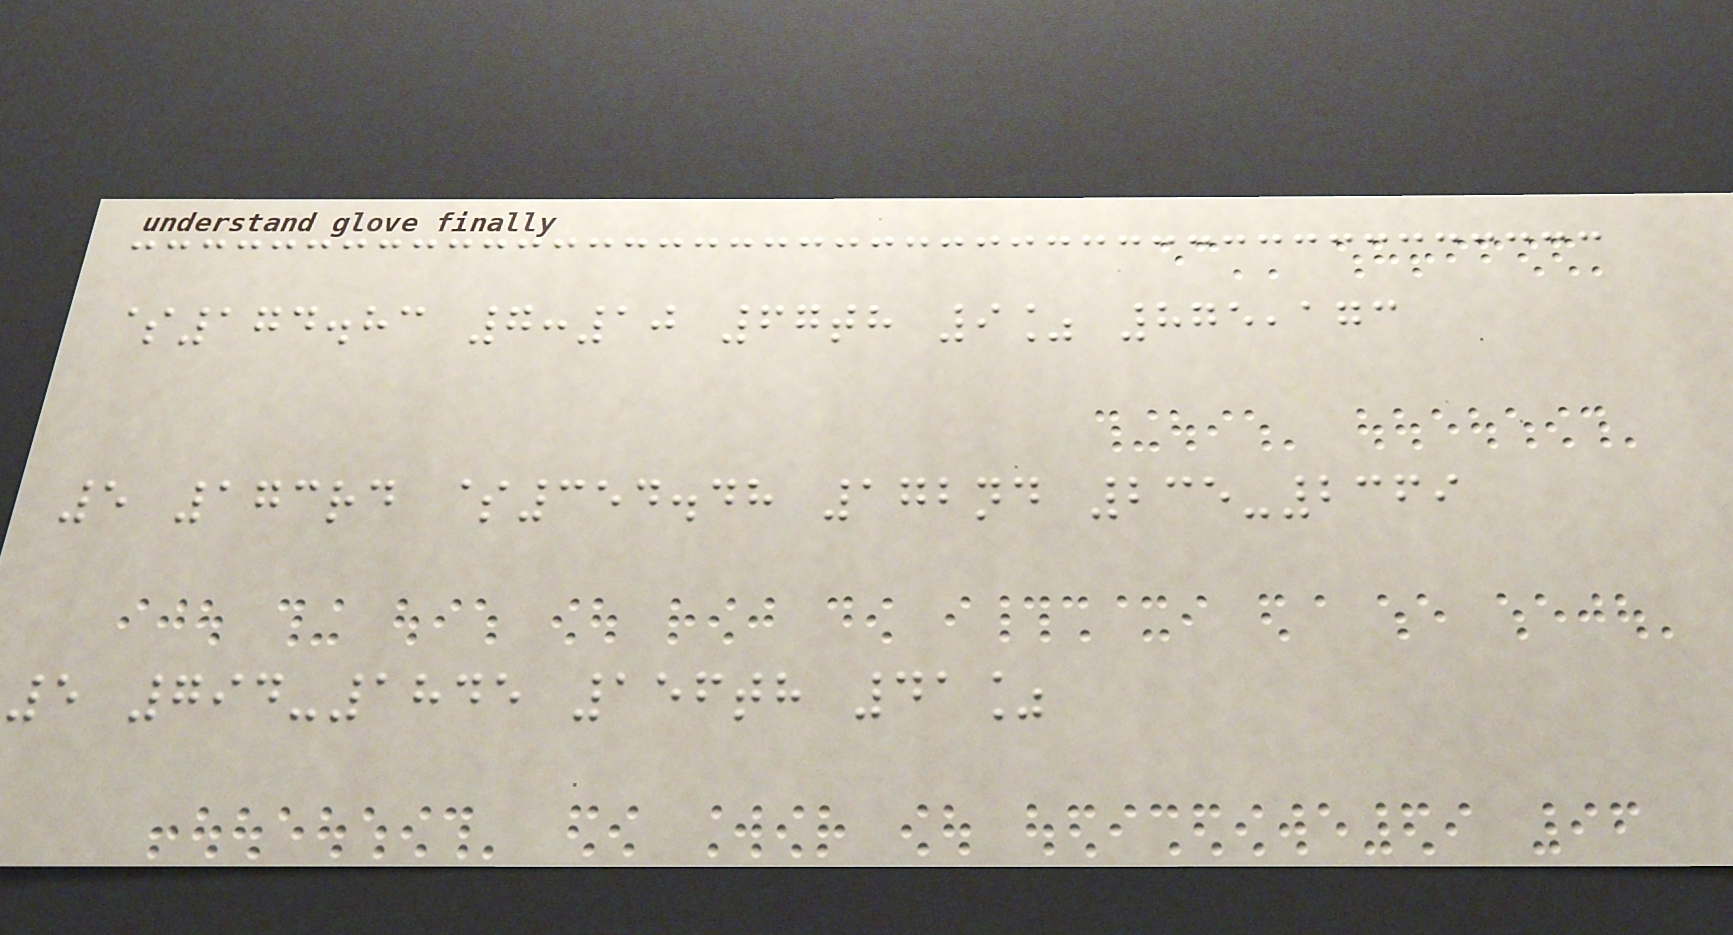$174.83 7:10 67th 9% 875,173
5 173rd $354.48 172nd 235-2369
5 794-1845 156th 41%
